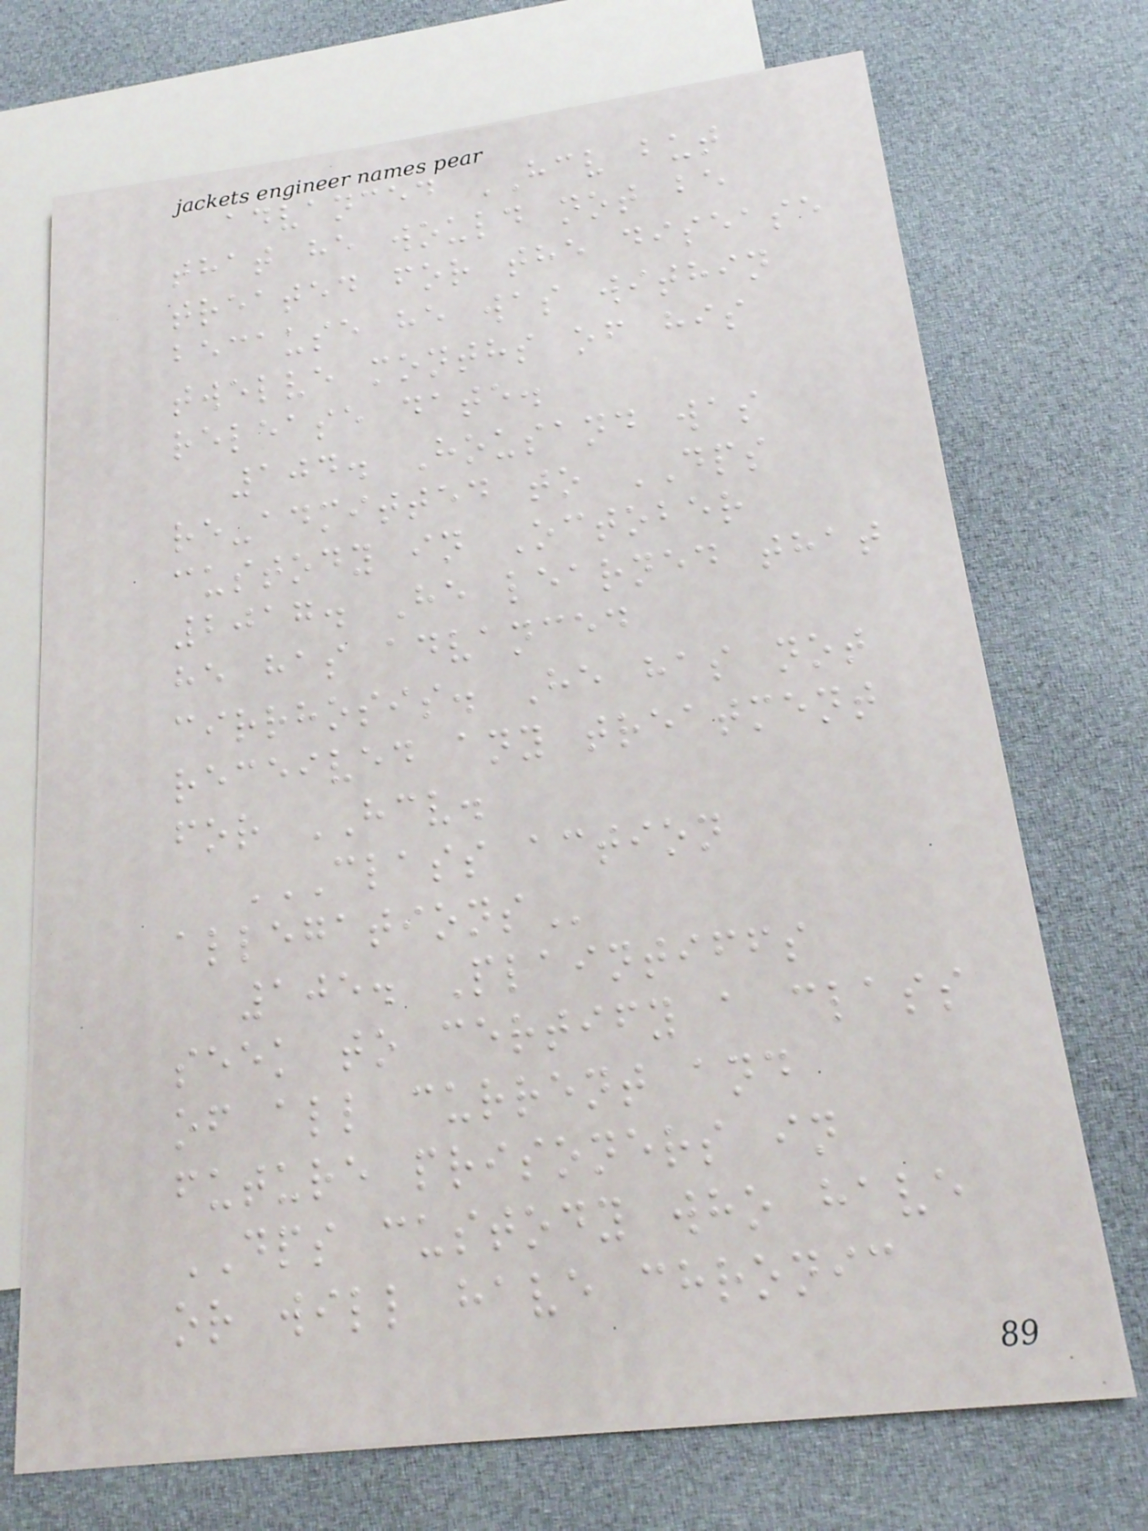advanced HCV but
that he would not be
treated for the disease
because he was within
twelve months of his
release date.
104. Housand was
re-admitted to DPS
custody in October
2017. He learned that
he has advanced
cirrhosis. He has not
received any treatment
for HCV.
CLASS ACTION
ALLEGATIONS
105. Plaintiffs
seek to certify a class
of all current and
future prisoners in
DPS custody who have
or will have chronic
